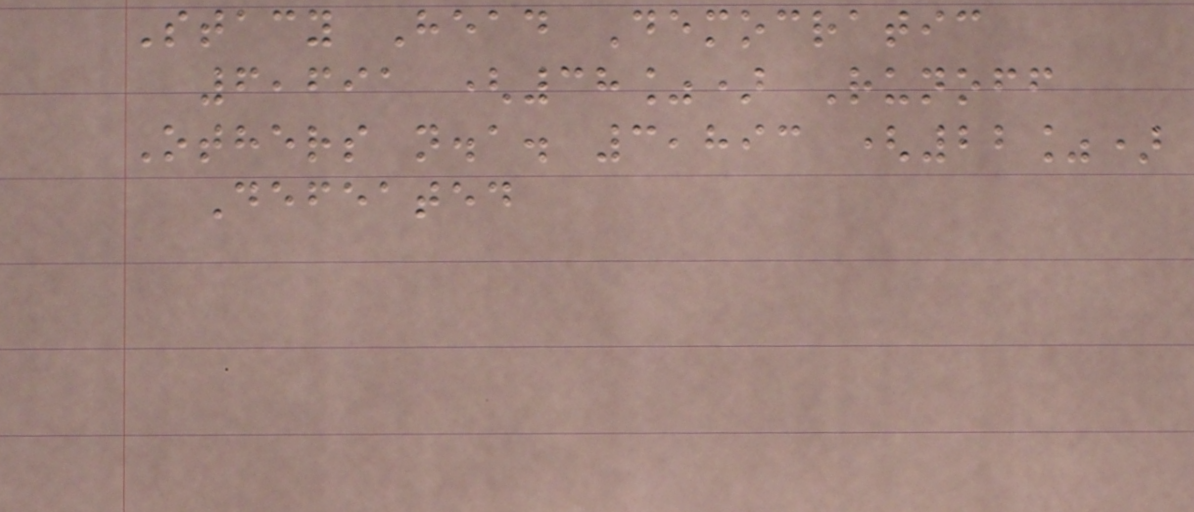Stacy Head Democratic
6,691 (38%) Runoff
Others n.a. 3,893 (22%)
Defeated
